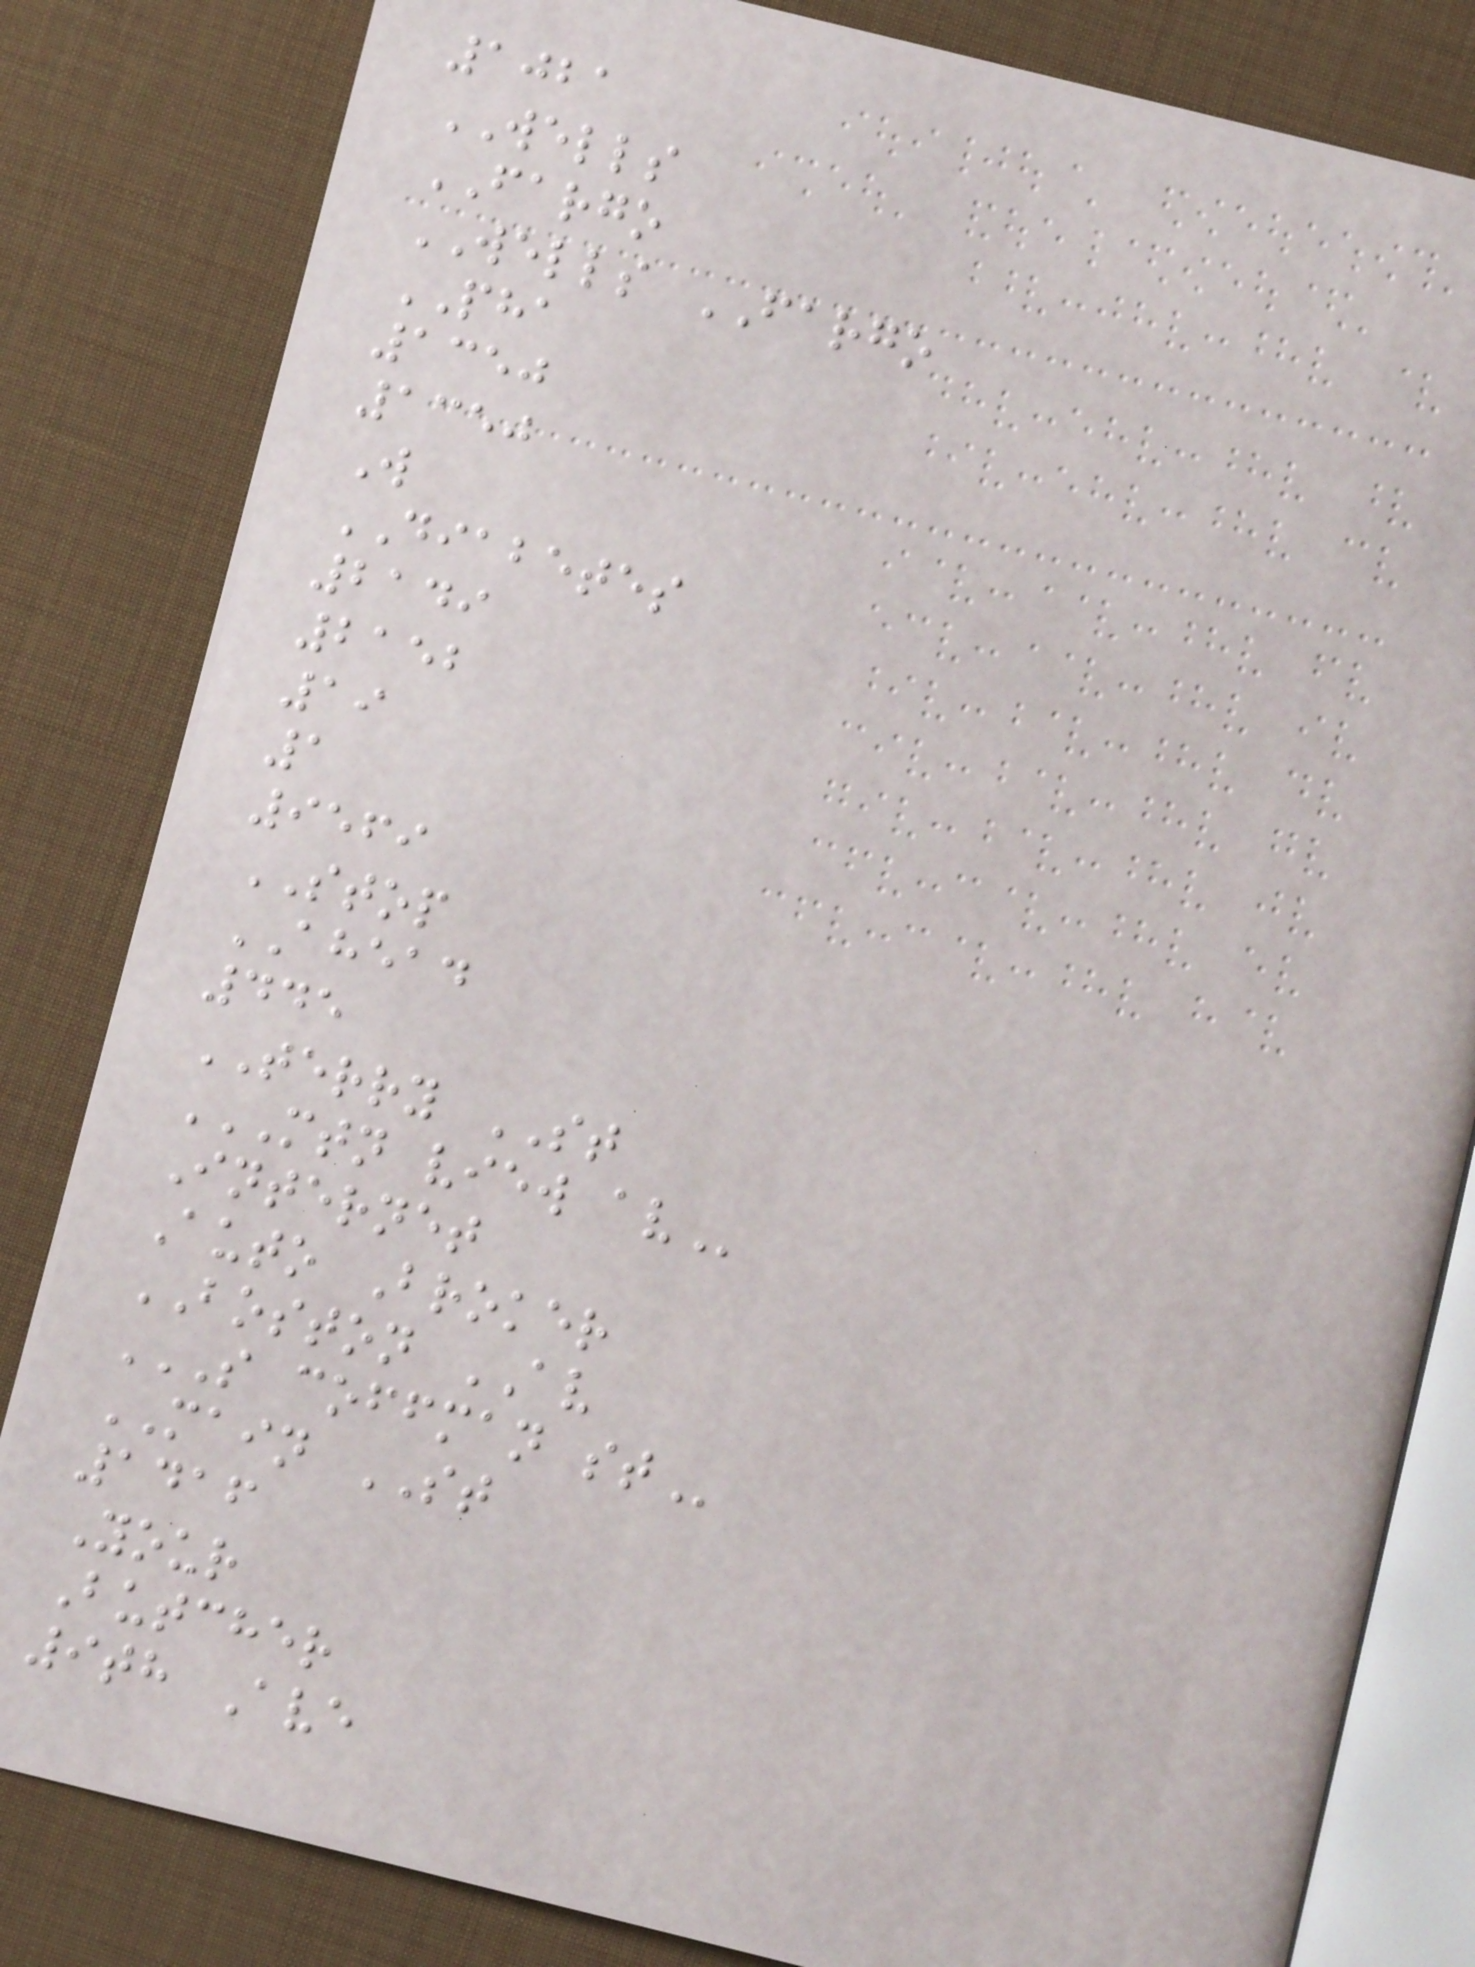1021
WELLS
FARGO
WELLS FARGO
PHA
1350
1350
W
DIABETES
2149
2152
19
1
9569
STOP
AHEAD
445
TERRY ST
MTN VIEW AV
Internet
Auto Broker
BOSTON AV
S COFFMAN ST
MAIN ST
1416
Your
Butcher
9th Ave
